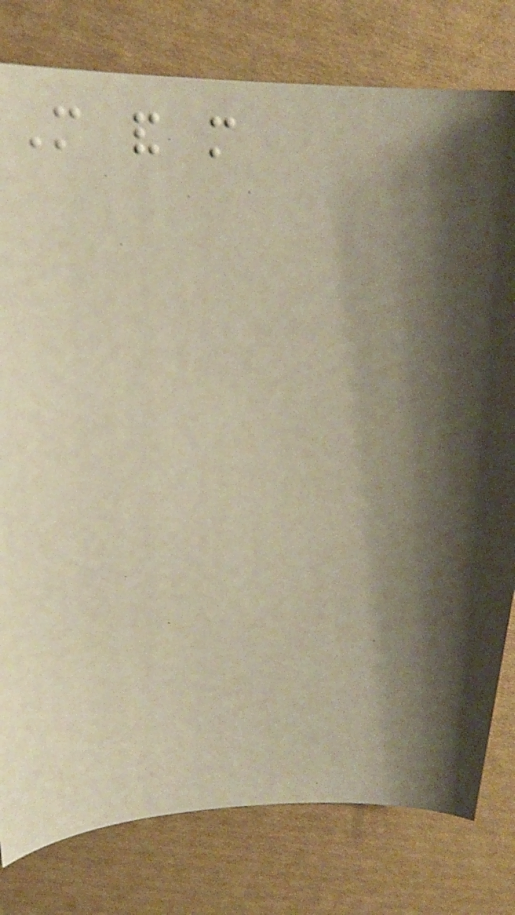More and more
